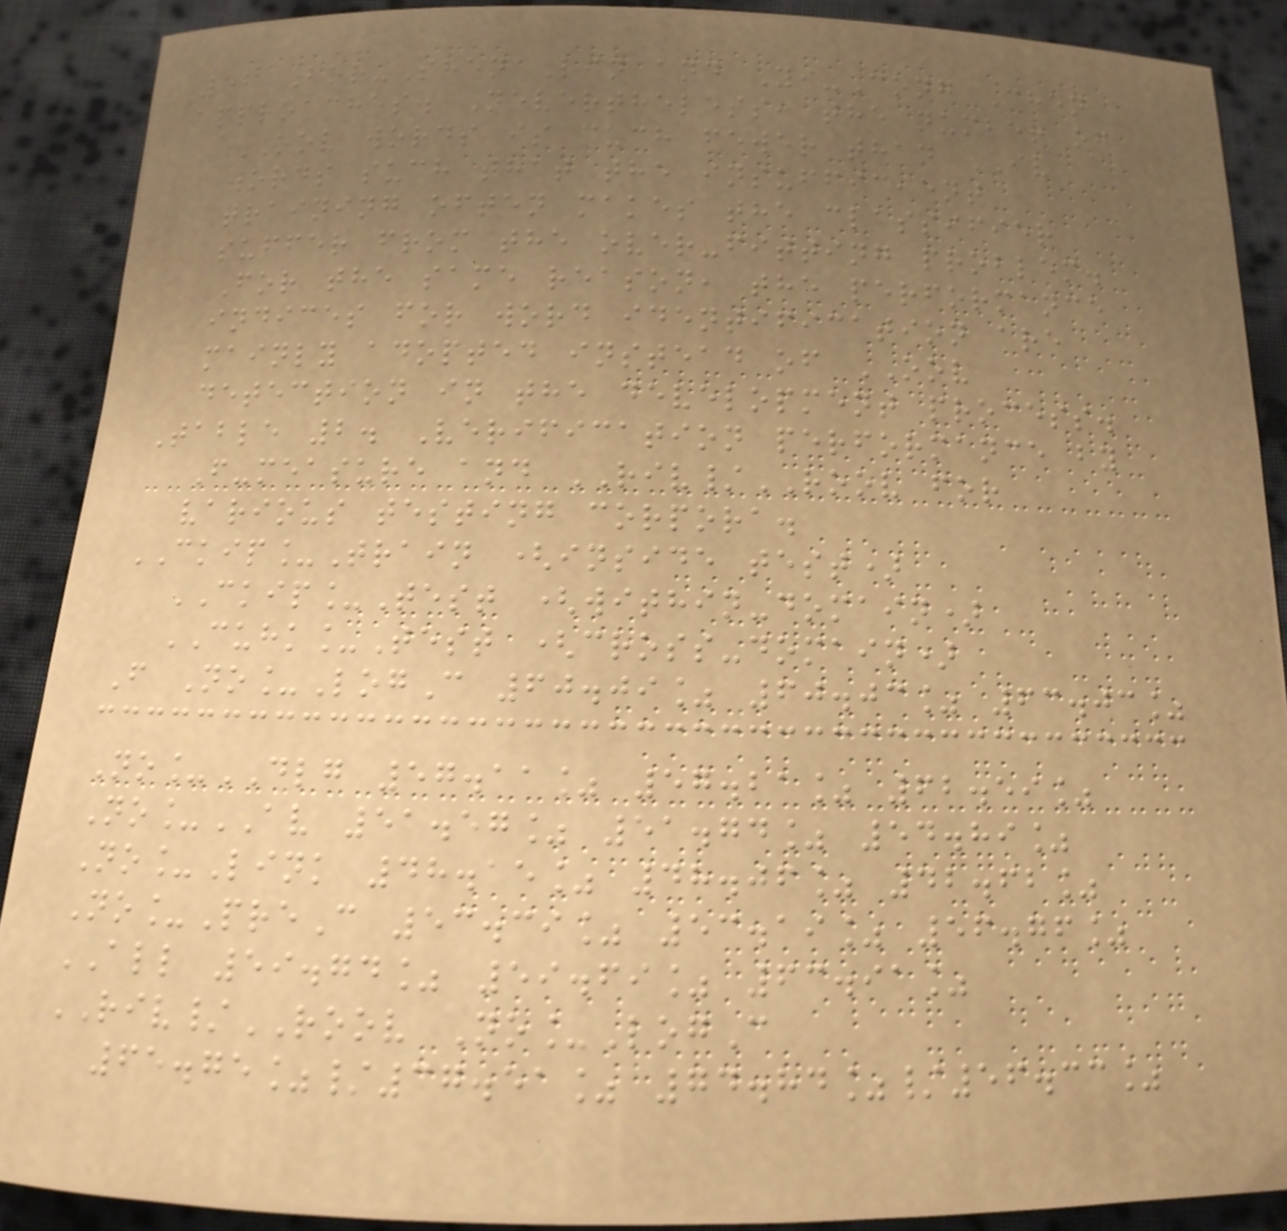52 Bor-Shen Lin and Yi-Cong Chen
approaches. Nevertheless, the number of
OOV words is much fewer than IV
words such that the insufficient
training often makes the classifier
suffer from the over-fitting problem.
For the same reason, the performance
indices for word identification are
mainly adopted instead of OOV
detection in the development process.
Table 2. Verification performance by
F-measure and RIV/ROOV for
various testing corpora.
CKIP_Train (inside test)
CKIP_Test (within-domain)
CUHK_Test (cross-domain)
F No_LogC 60.09% 60.03% 63.03%
No_DLG 57.11% 57.21% 62.59%
No_AV 51.57% 51.74% 54.89%
No_Link 48.15% 48.06% 42.62%
No_PreC 53.39% 53.19% 56.76%
ALL 59.74% 59.69% 63.91%
RIV/ROOV No_LogC
65.75%/37.51% 74.84%/56.33%
